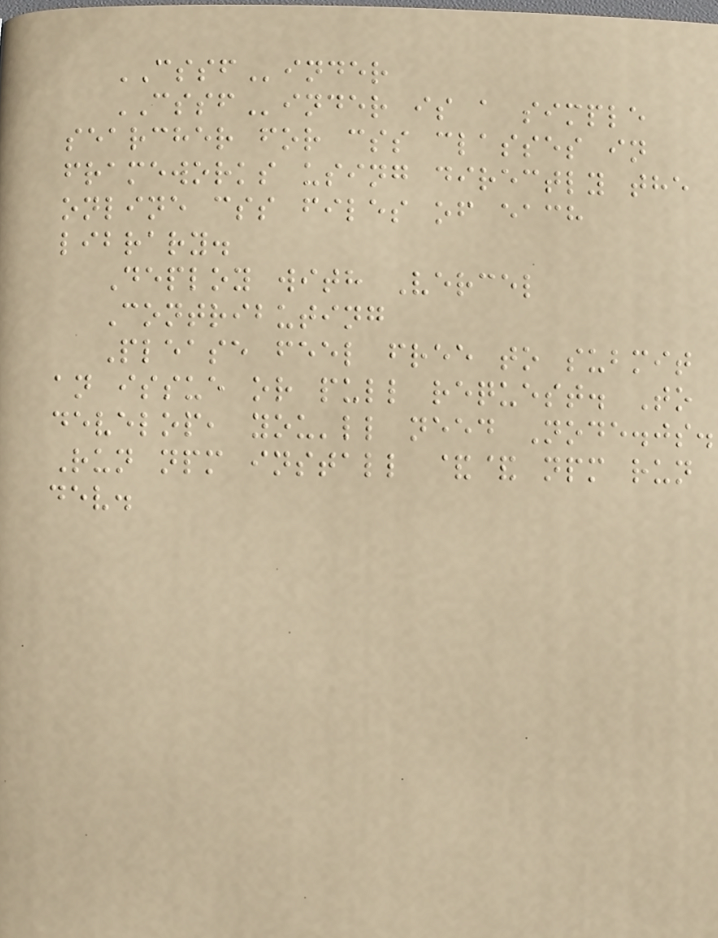CSSFinder
CSSFinder is a simple
searcher for css classes in
frameworks using directly the
online css files of each
library.
Deploy with Vercel
Contributing
Please feel free to submit
an issue or pull request. To
develop, you'll need Node.js.
Run npm install && npm run
dev.
